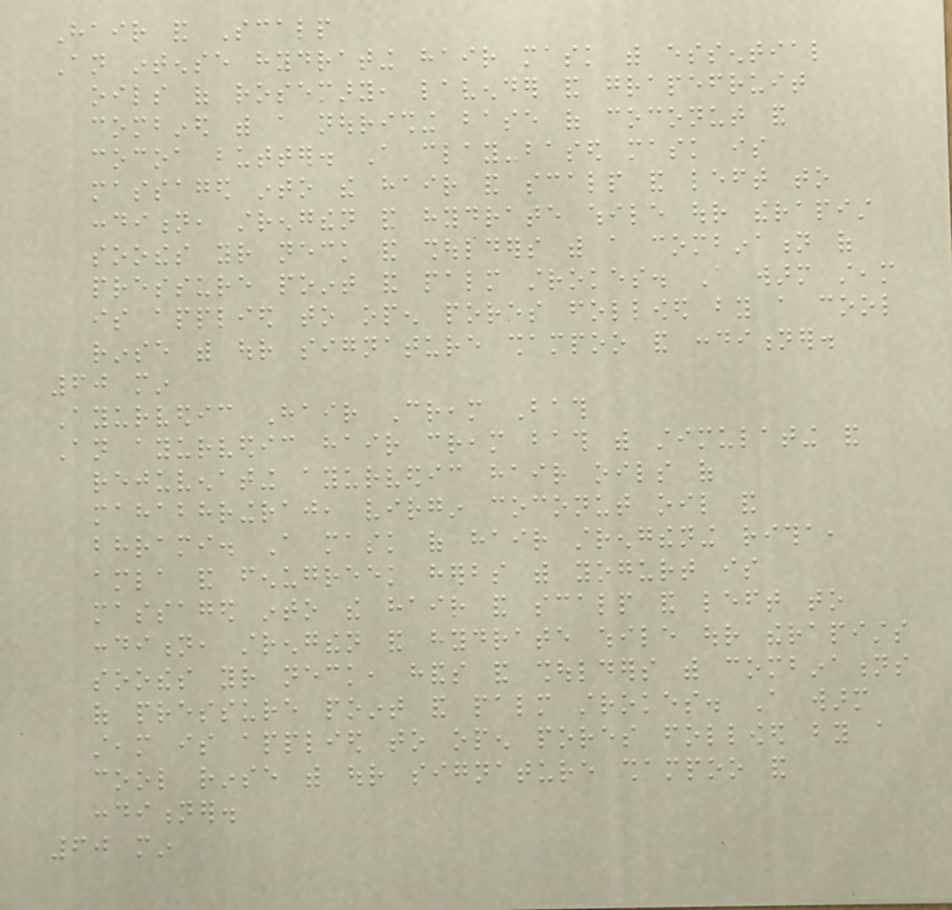Hair and Scalp
An intense hydrating hair mask with essential
oils of rosemary, lavender and grapefruit
combined with a nourishing base of coconut and
cocoa butter. A clay-based mask is
massaged into the hair and scalp and left to
condition, strengthen and hydrate while our therapist
soothes your neck and shoulders with a combination of
pressure point and palm strokes. A warm steam
is applied to open pores followed by a cool
rinse with our signature shampoo and conditioner.
60 min
Ayurvedic Hair Cream Bath
An ayurvedic hair cream bath with stimulating and
rejuvenating ayurvedic hair oils of
mahabhringraj, virgin coconut oil and
bhrami. A mask of hair strengthening ritha,
amla and fenugreek herbs with yogurt is
massaged into the hair and scalp and left to
condition, strengthen and hydrate while our therapists
soothes your neck, hands and shoulders with combinations
of pressure point and palm strokes. A warm
steam is applied to open pores followed by a
cool rinse with our signature shampoo and
conditioner.
60 min
